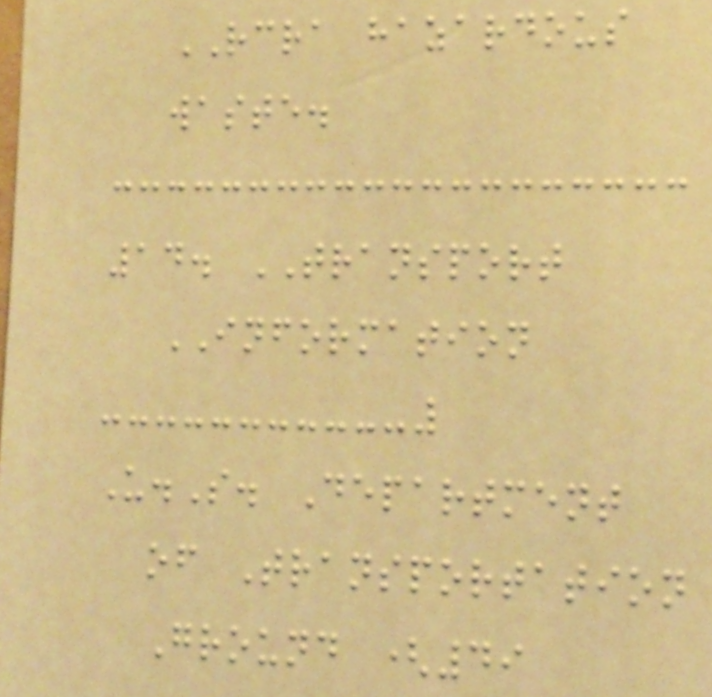RCRA hazardous
waste.
14. TRANSPORT
INFORMATION
U.S. Department
of Transportation
Ground (49
